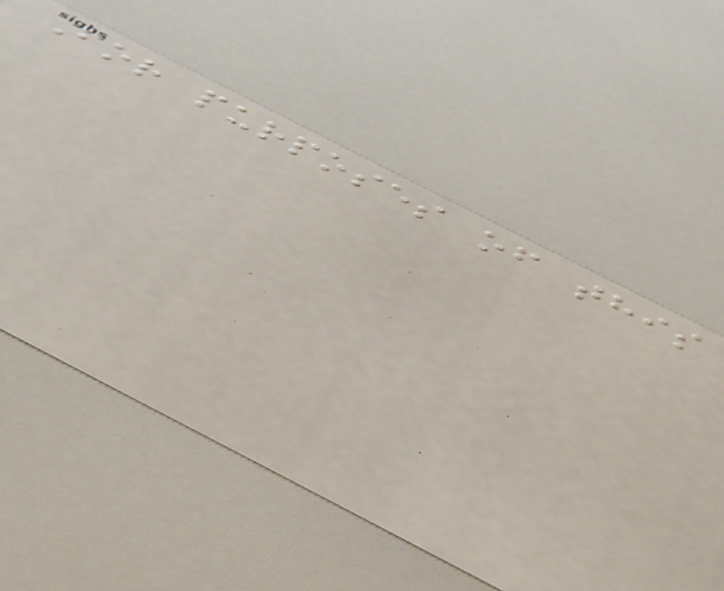For purposes of this
